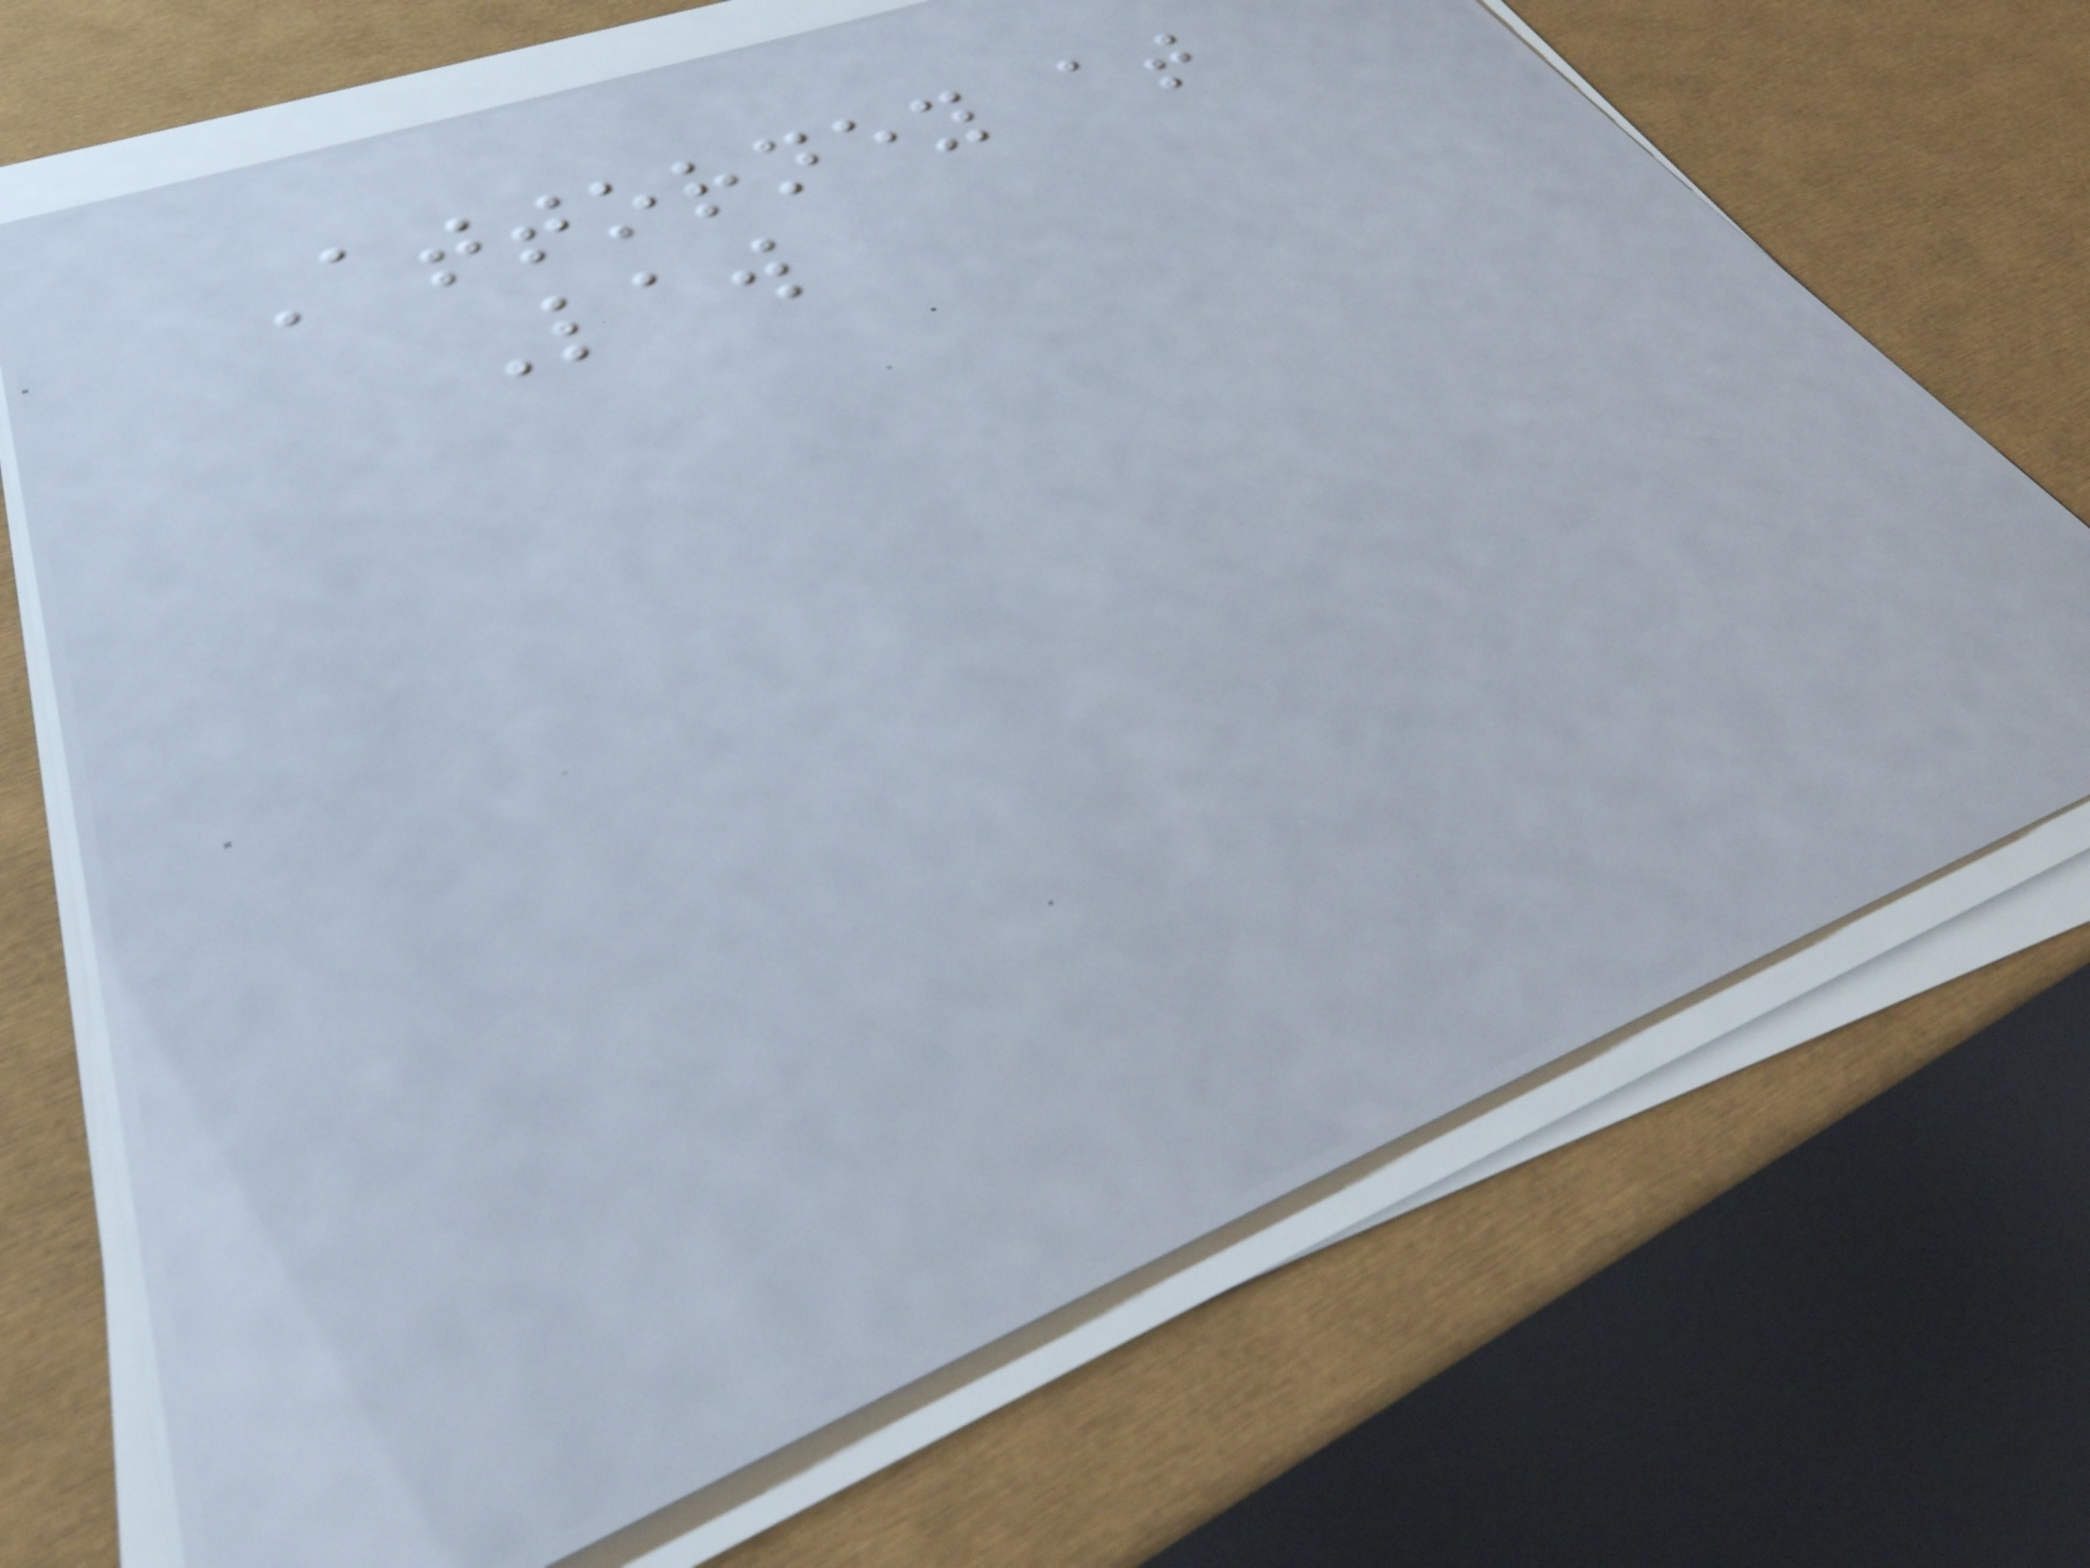Attorney at
Law
